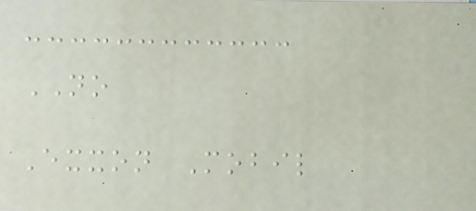NO
Exxon Mobil
